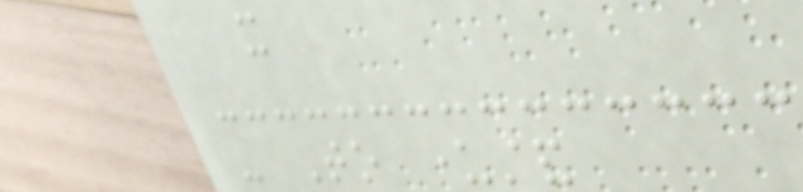it
- To understand
